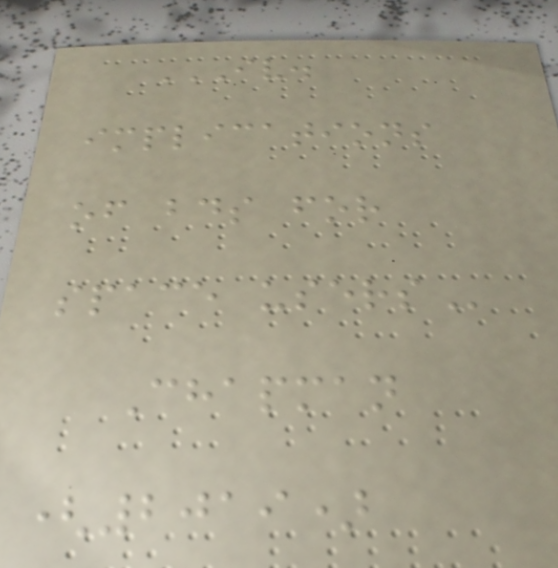IV.
IMPLICATIONS
OF BDS FOR
SPACE USERS
Chapman
(2019)
